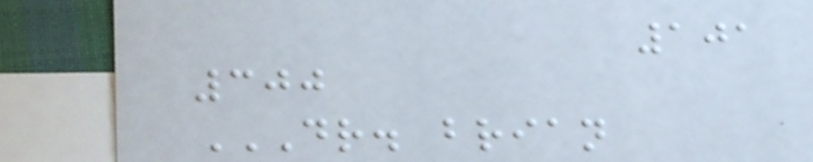101
300
DR. BRIAN
